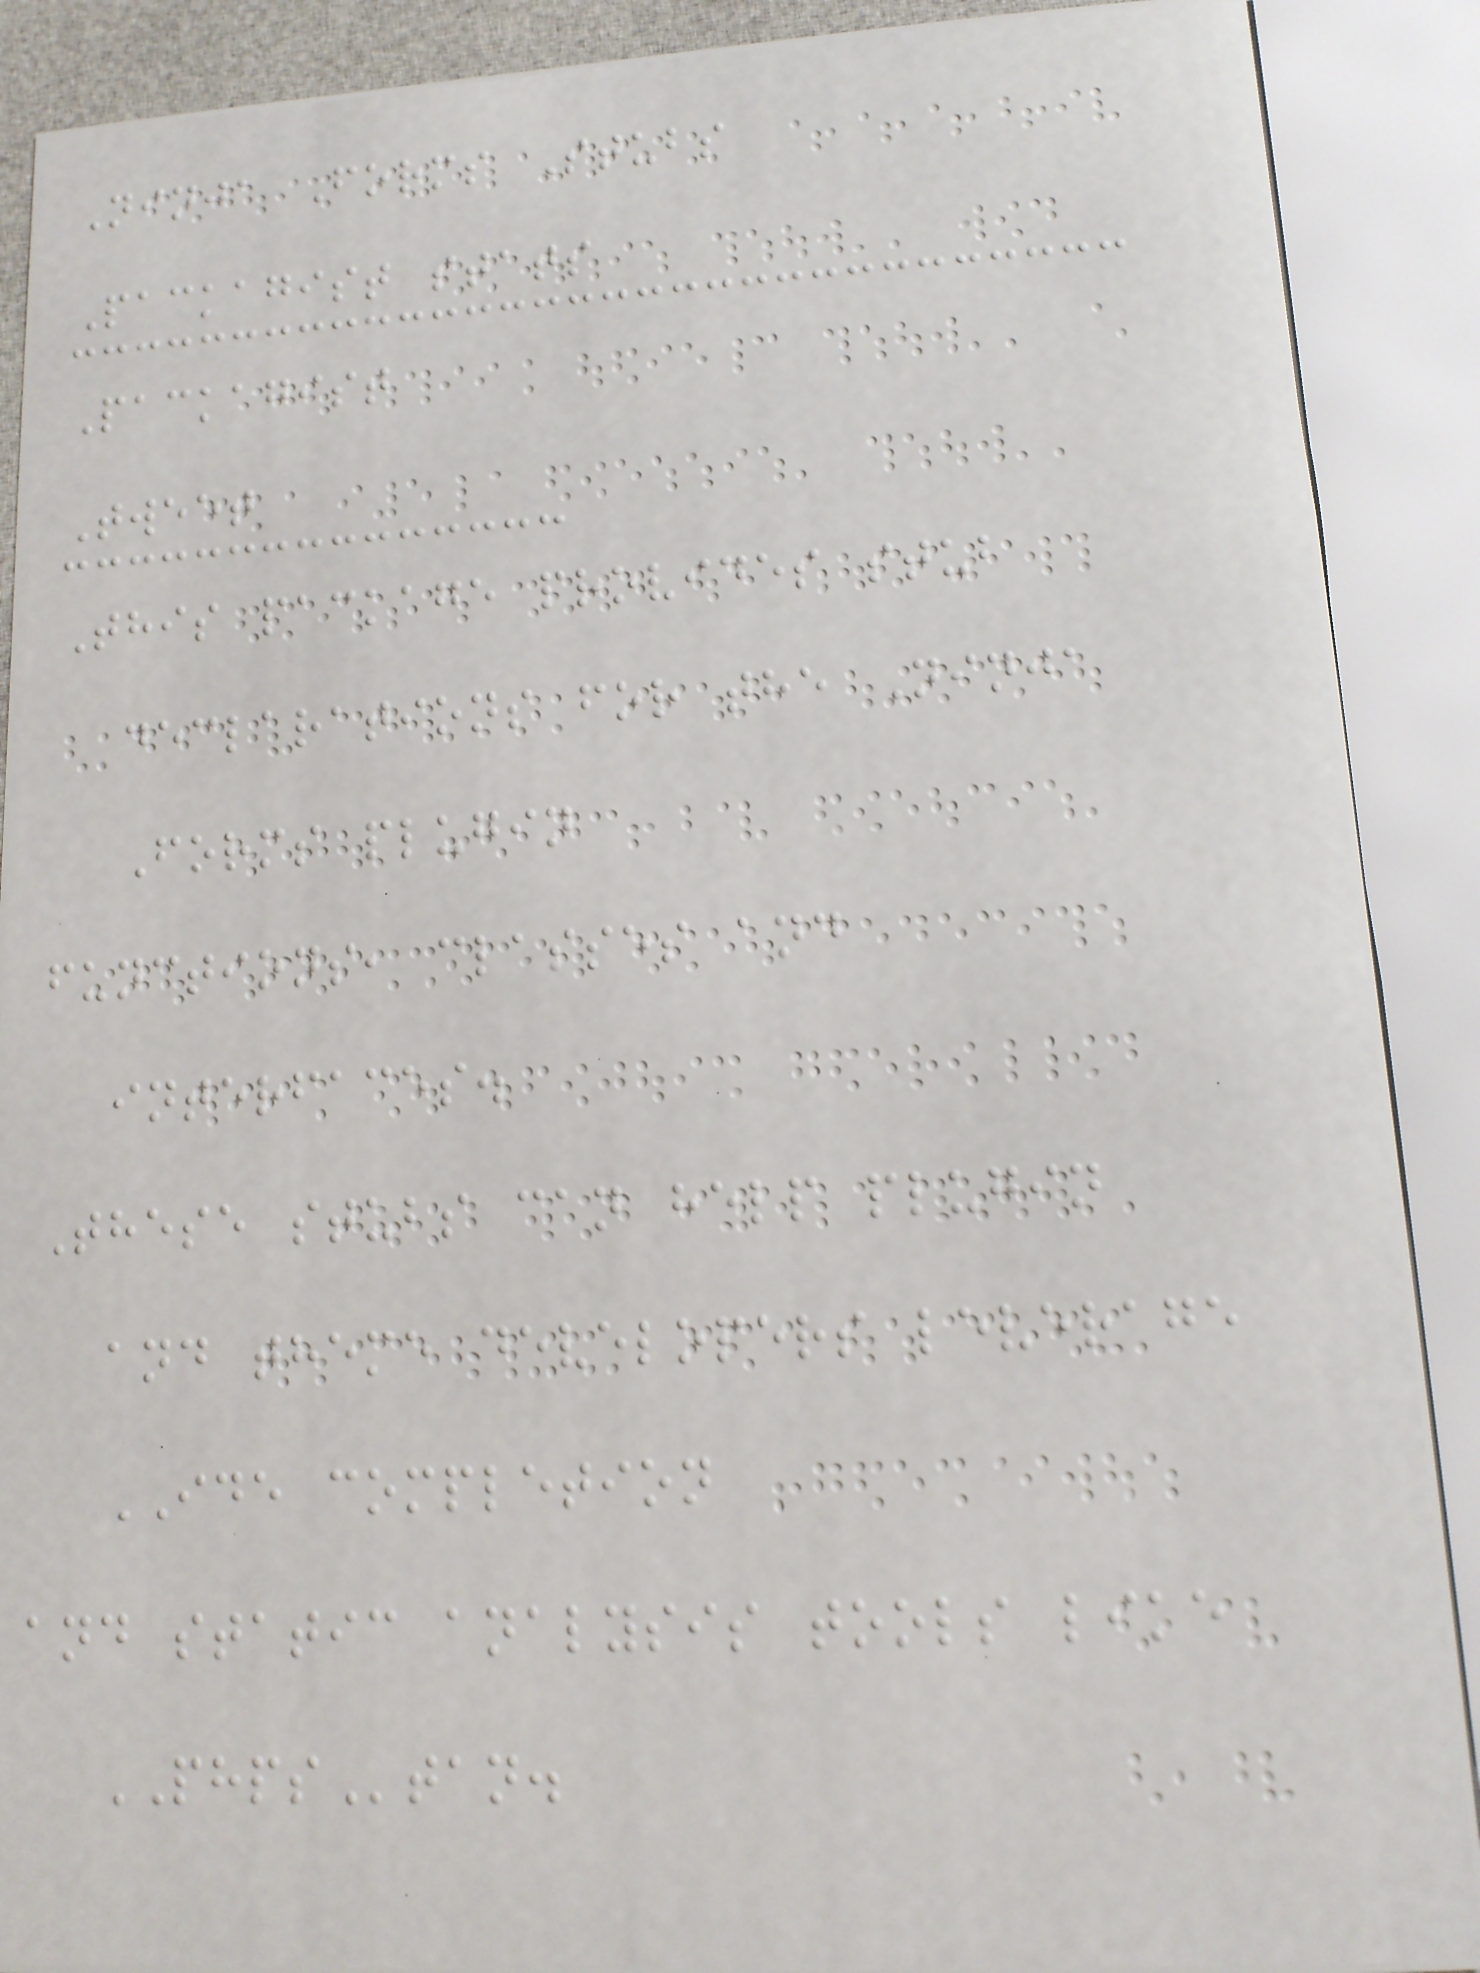Ninja Forms Stubs
Packagist stats
Packagist
Tweet
This package provides stub
declarations for the Ninja
Forms plugin
functions, classes and
interfaces.
These stubs can help plugin
and theme developers leverage
IDE completion
and static analysis tools like
PHPStan.
